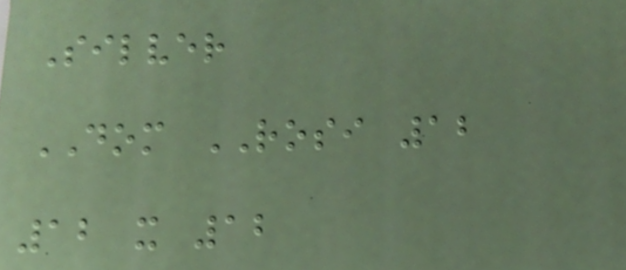Silver
DOM ROSI 12
12 x 12
